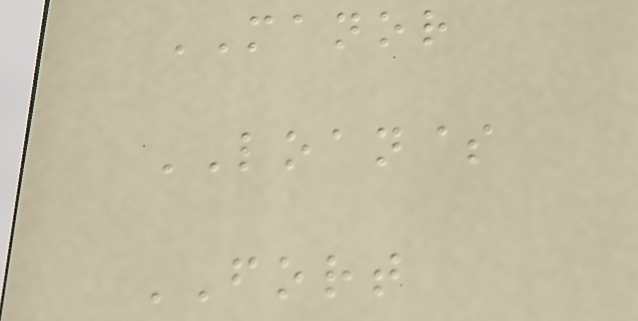MANOR
LOAN$
FORT
